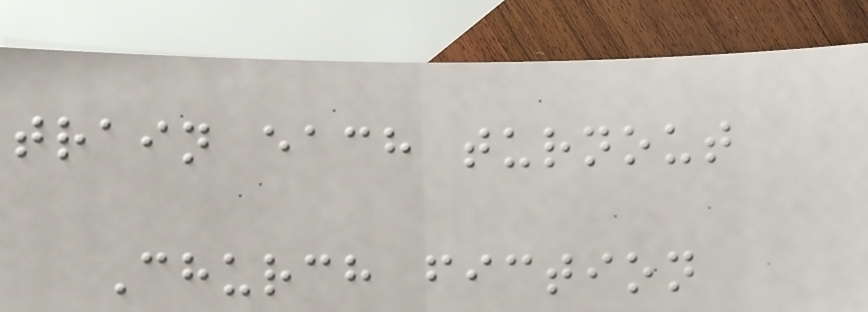train each turnout
Church fiction
